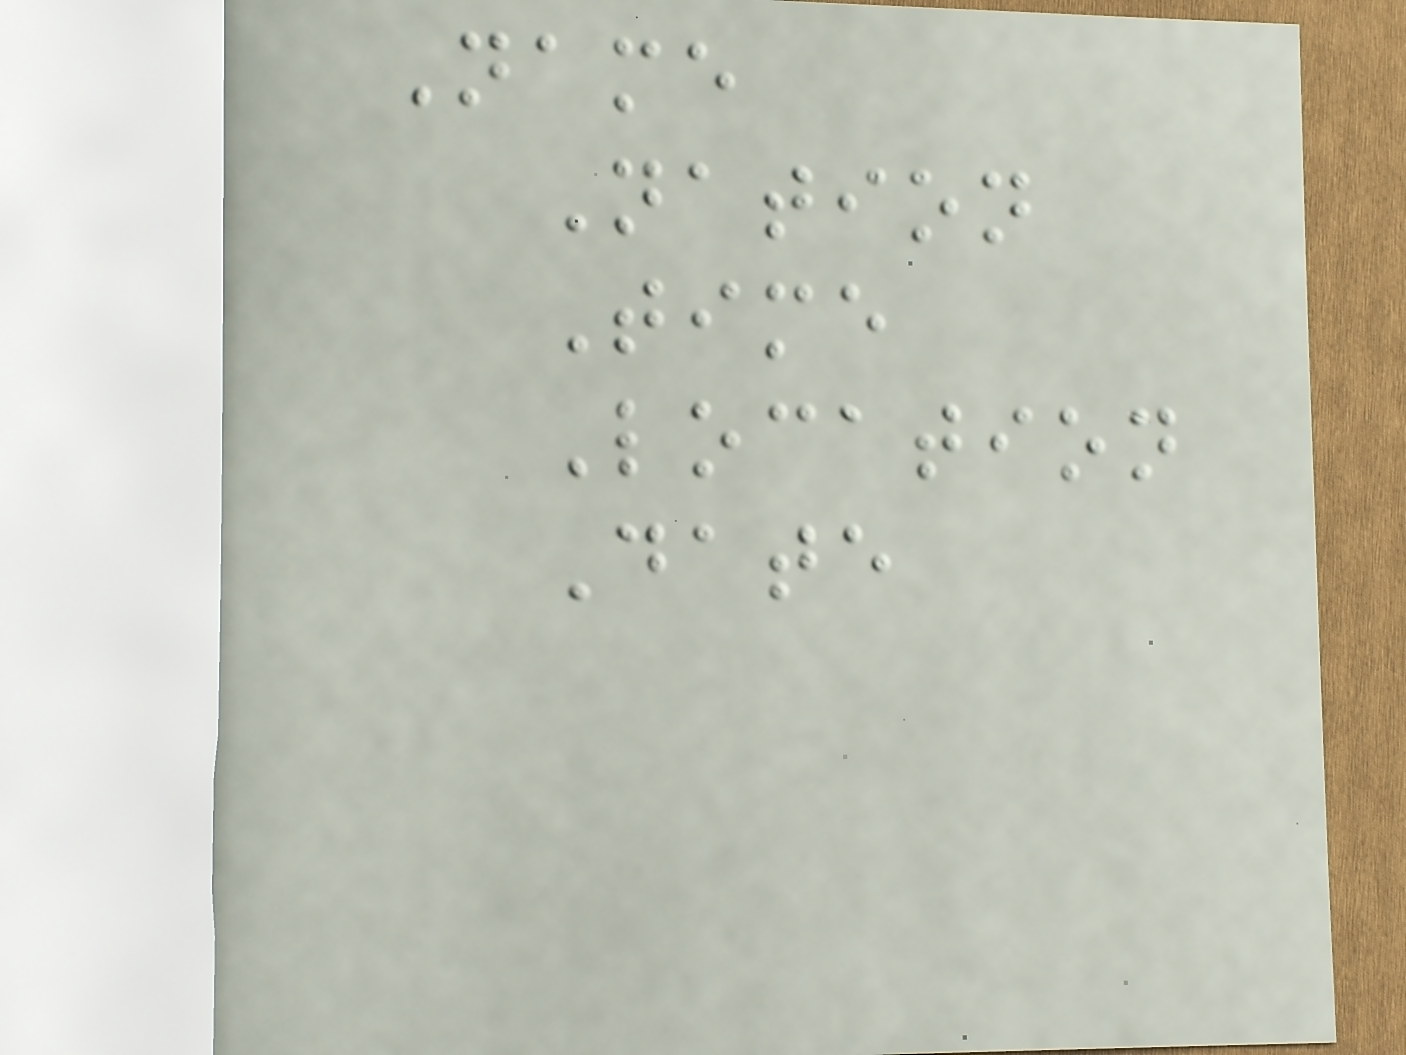Name
Nation
Time
Location
Date
